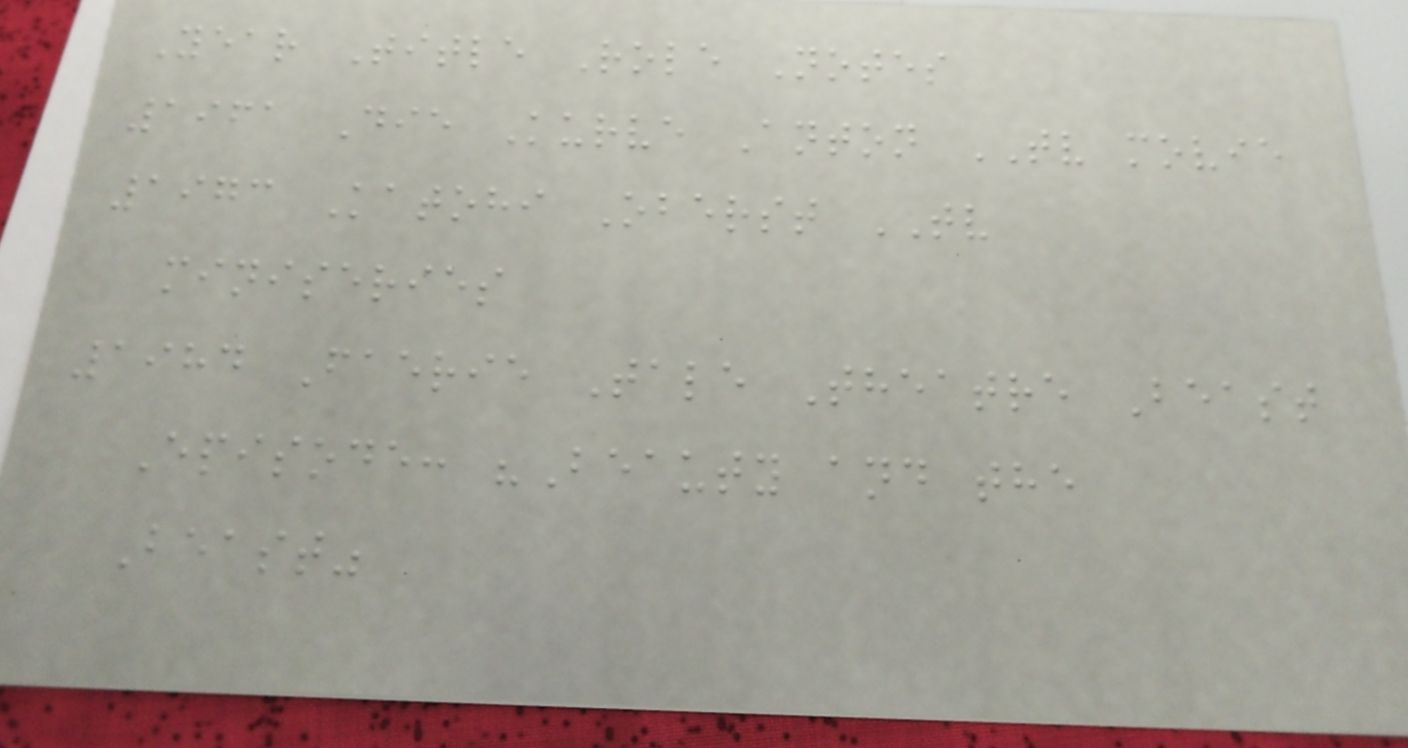Year Title Role Notes
1961 Die Kurve Anton TV movie
1973 Katohi Oberst TV
miniseries
1984 Faerie Tale Theatre Beast
Episode: "Beauty and the
Beast"
